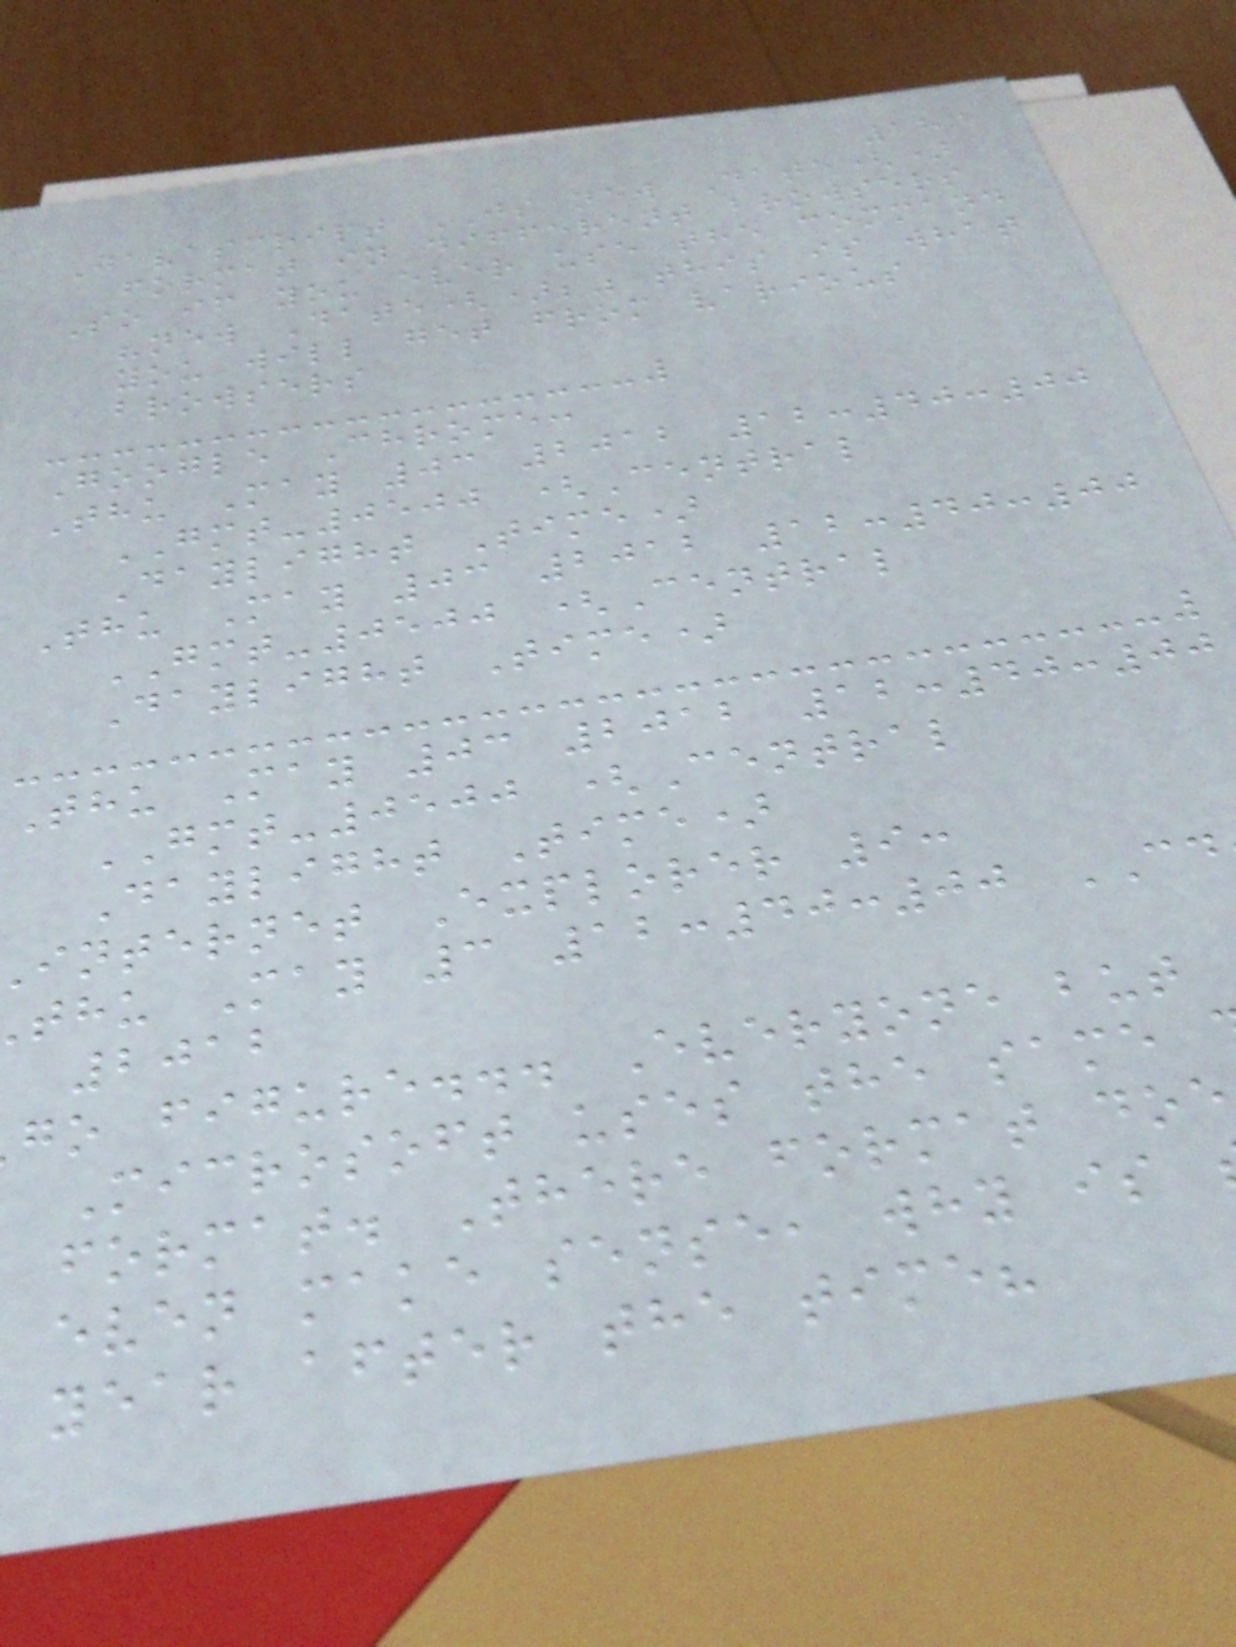184
Javascript JS new Date()
format in different browsers
So if you ever use the command
"new Date();" this is what
you will get from various
browsers
Google Chrome:
Thu May 03 2012 12:40:00
GMT-0500 (Central
Daylight Time)
Thu May 03 2012 12:40:00
GMT-0500 (Central
Daylight Time)
Thu May 03 2012 12:40:00
GMT-0500 (Central
Daylight Time)
internet Explorer 9:
thu May 3 12:40:00 CD
2012
go figure... Everyone but
Microsoft uses the same
format. There format doe
even make sense, why is
year after the time?
